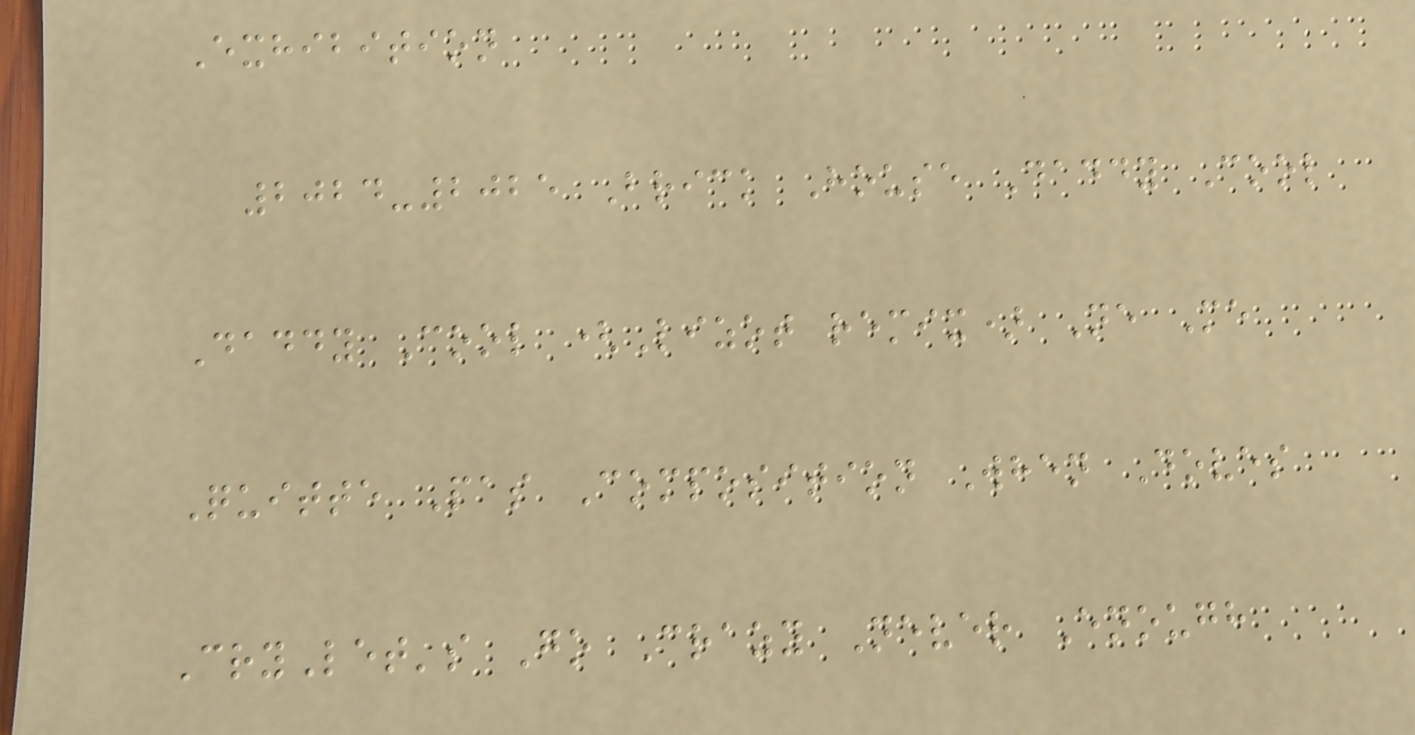Exhibition
2024-2025 Brick House Daddy Cool
Daddy Cool (Lizot remix) Ne Me
Quitte Pas Composition When Doves
CryLet's Go Crazy Never Enough
